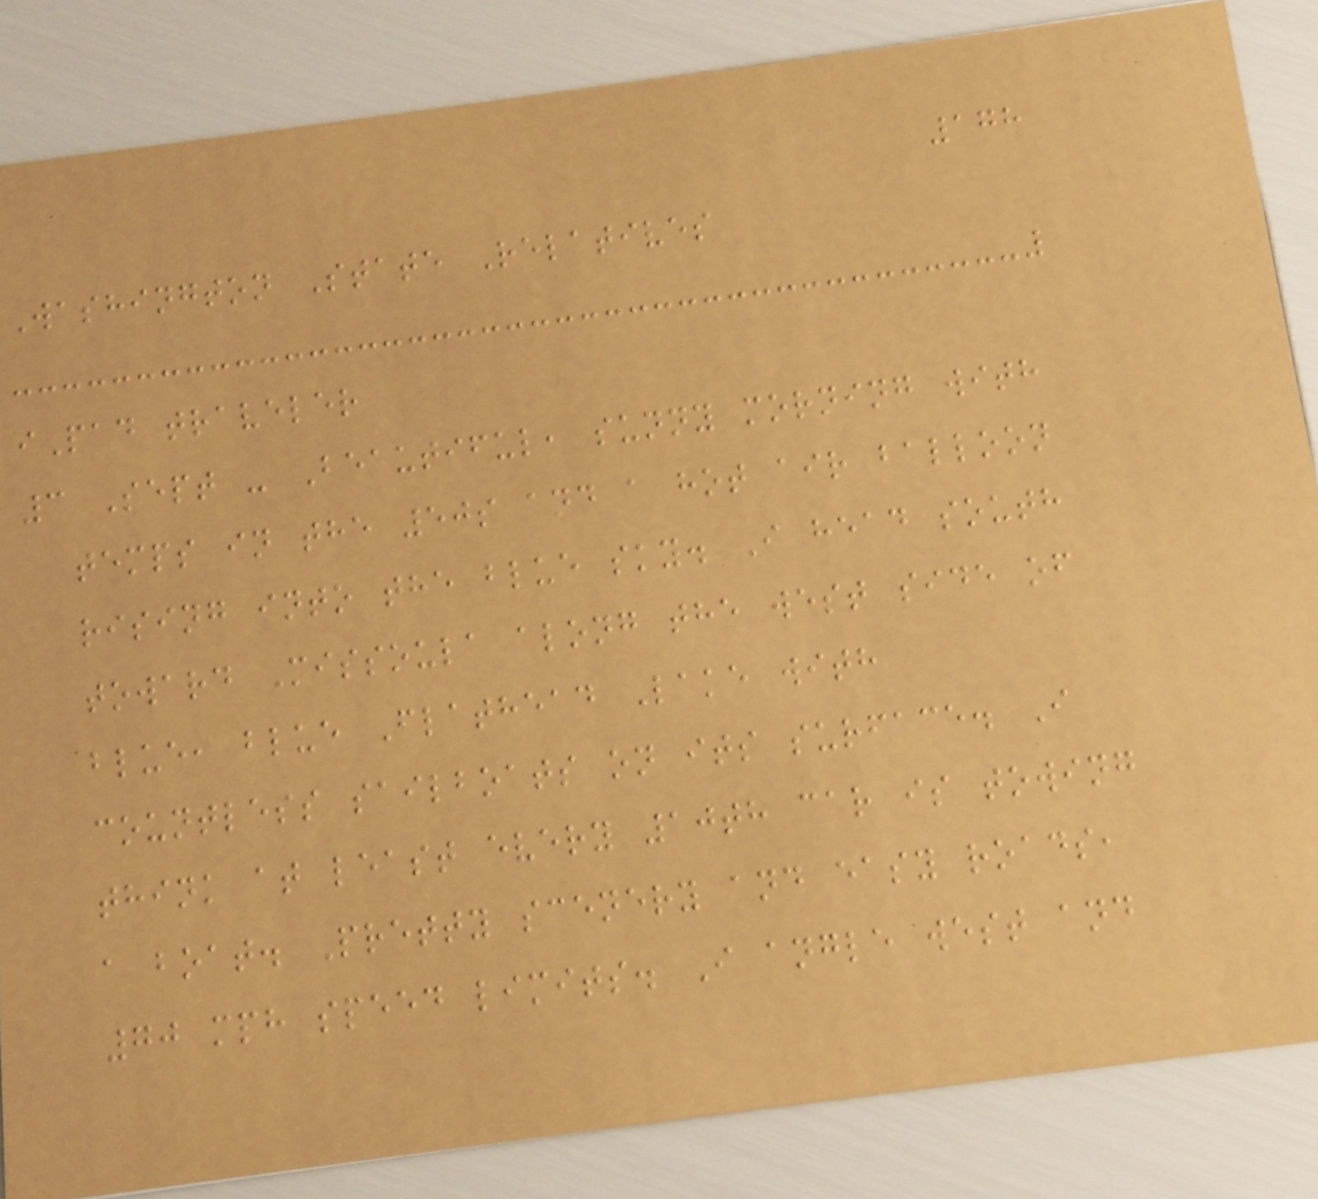178
Washington State Relatives
iPad traveler
3 Sept - Beautiful, sunny morning with
temps in the 50s and a hot air balloon
rising into the blue sky. I head south
toward Missoula along the west side of
blue, blue Flathead Lake with
countless sailboats on its surface. I
think at least every 10th car is towing
a boat. Pretty scenery and easy roads,
70 mph speed limits. I angle west and
